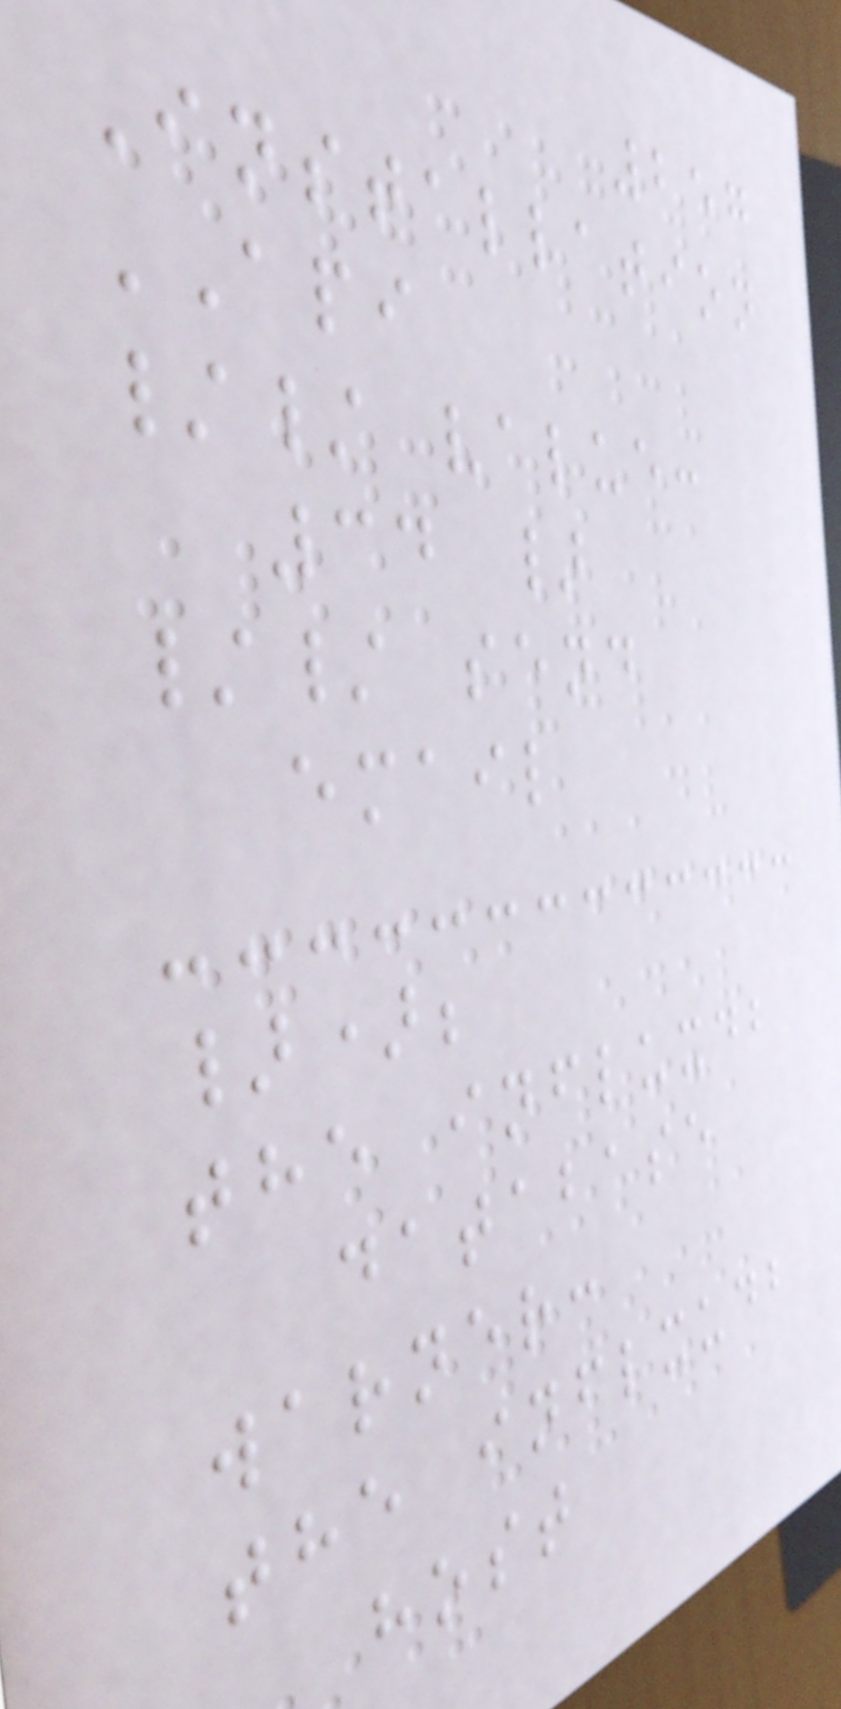257
Installation
API
// value:
34 }
// send
email
});
the influxdb
database
warner:
the inflxudb
host
